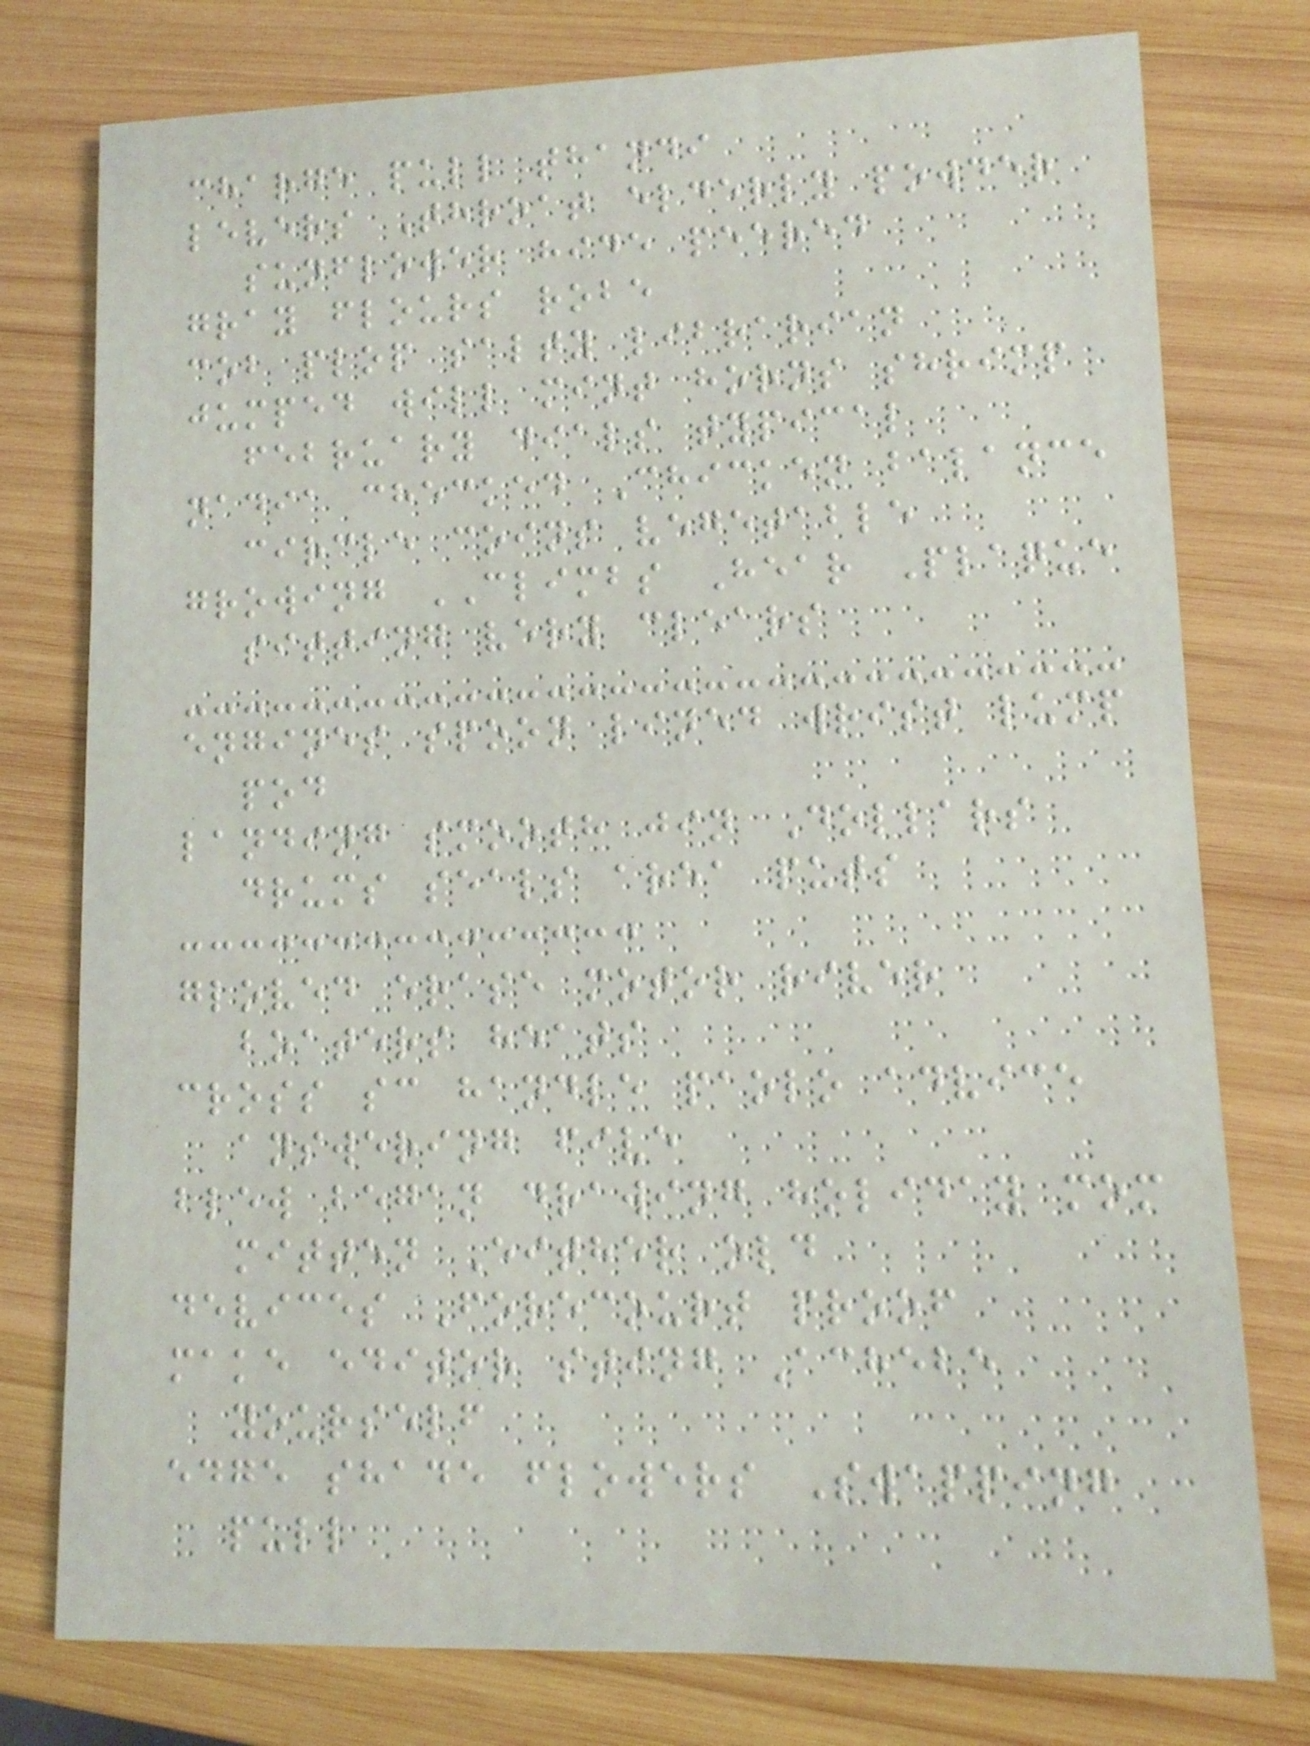charge pull thandi
levers Throat elderly powder
sunflower hide peered
gray flours robe
cob plop salty librarian
jumped will mint horns shrimp
february dials typical
nadia checked Chicken balance
circle coins vegetable
growing CLIMBS Hear Plaque
sitting very clears
engines spoon lined wrist lump
pod
landing smooth jin Dollars
drums seals area puts
gloved erase motor river
boaters heats
cross sc handle paolo advice
answering five
blew began drawing holiday mom
mitten Either old
devices Forecourt proof
make editor sting Achebe
yourself
edge shade flowers Swapping
pull
